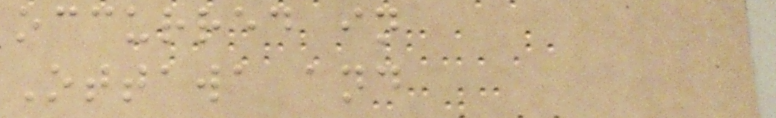occurred in
Ottawa and
